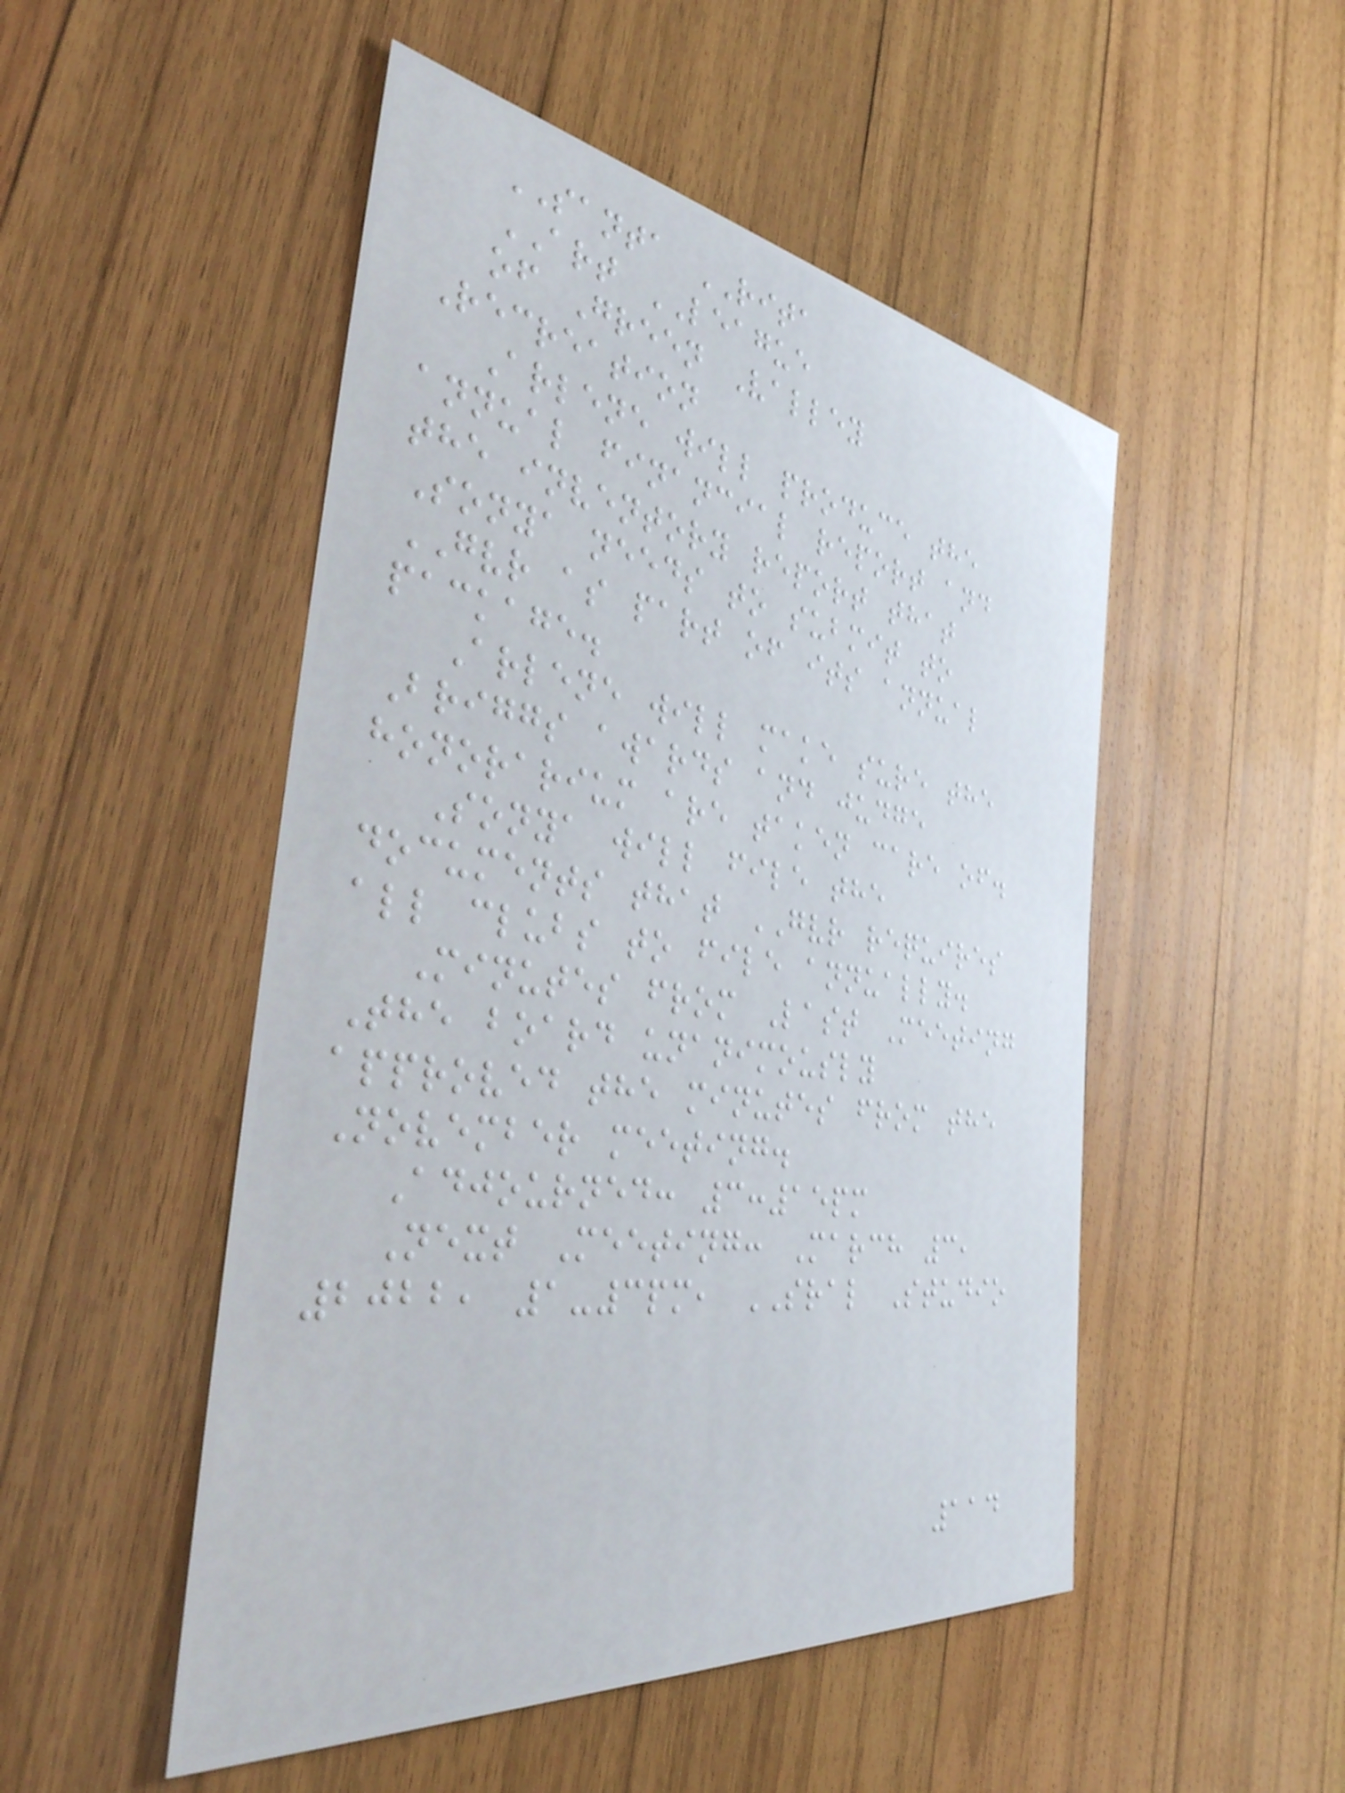SANTA RITA
ART LEAGUE
of Green Valley
Recreation
Arlene will produce the
annual financial report and
the inventory report that
Sonya needs to submit to
GVR as part of its annual
package.
Arlene will make sure the
Briggs awards and judge
honorarium are taken care of.
Sonya will file the
documents that GVR requires
all clubs to file annually.
Minutes from Last Meeting
The board unanimously
approved the minutes from the
November meeting.
Adjourned: 3:15pm
Next Meeting: March 3,
2022, 1-3pm, SRAL Studio
114
